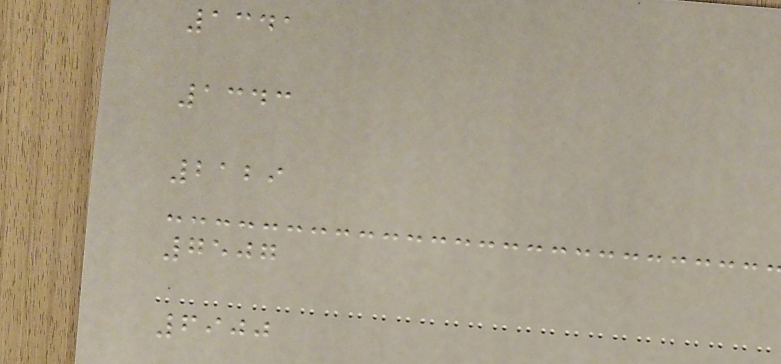1341
1343
2129
7507
6900
